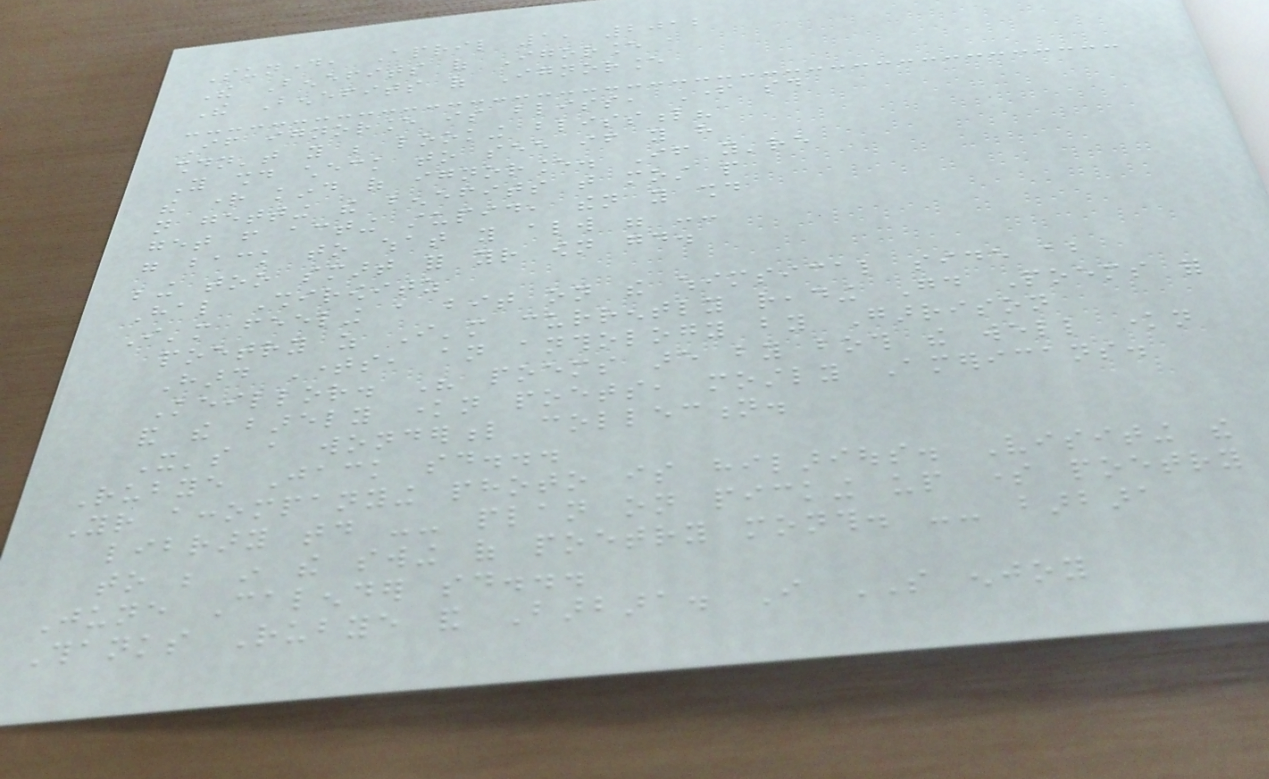Sunday, April 1, 2012
The Benefits of Igorance
The Benefits of Ignorance
If ignorance is bliss, Father said
shouldn't you be looking blissful?
You should check to see if you have
the right kind of ignorance. If you're
not getting the benefits that most people
get from acting stupid, then you should
go back to what you always were --
being too smart for your own good.
Hal Shirowitz
I'm feeling a bit on the whimsical side about
poetry as I'm currently reading Good Poems for
Hard Times, an anthology by Garrison
Keillor. His poems are by both the well known
and the barely known poets, mostly Americans.
It's a wonderful collection.
Rubye Jack said...
Your accompanying photo is hilarious. Visiting the
library today -- plan on picking up some poetry
to be in the swing of poetry month. -- barbara
June Calender said...
Thanks Rubye and Barbara. I SO enjoy
